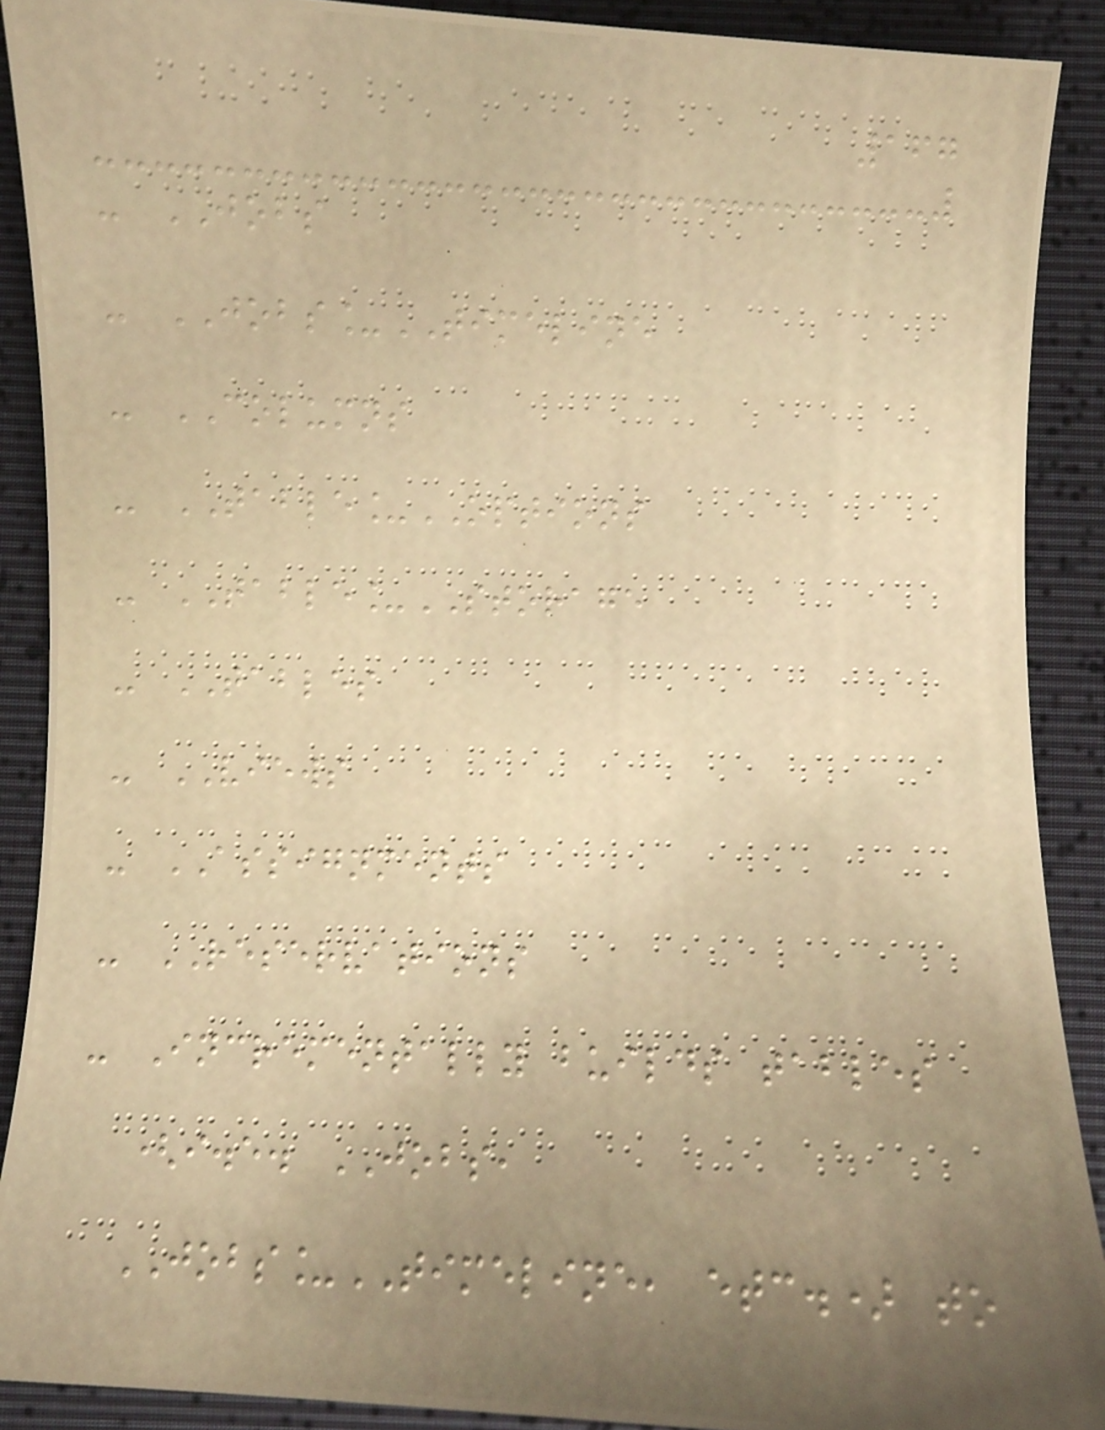167
- JOBS
- JOBS_TIMELINE
- COLUMNS
- TABLE_OPTIONS
- TABLE_STORAGE
- TABLES
- VIEWS
- ASSIGNMENTS
- RESERVATIONS
- Incrementally builds tables
(i.e. JOBS,
JOBS_TIMELINE, etc.) to
